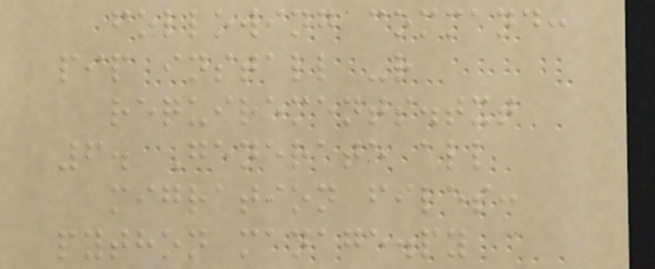following command:
pip install -r
requirements.txt
6. Generate all
migration files:
python manage.py
